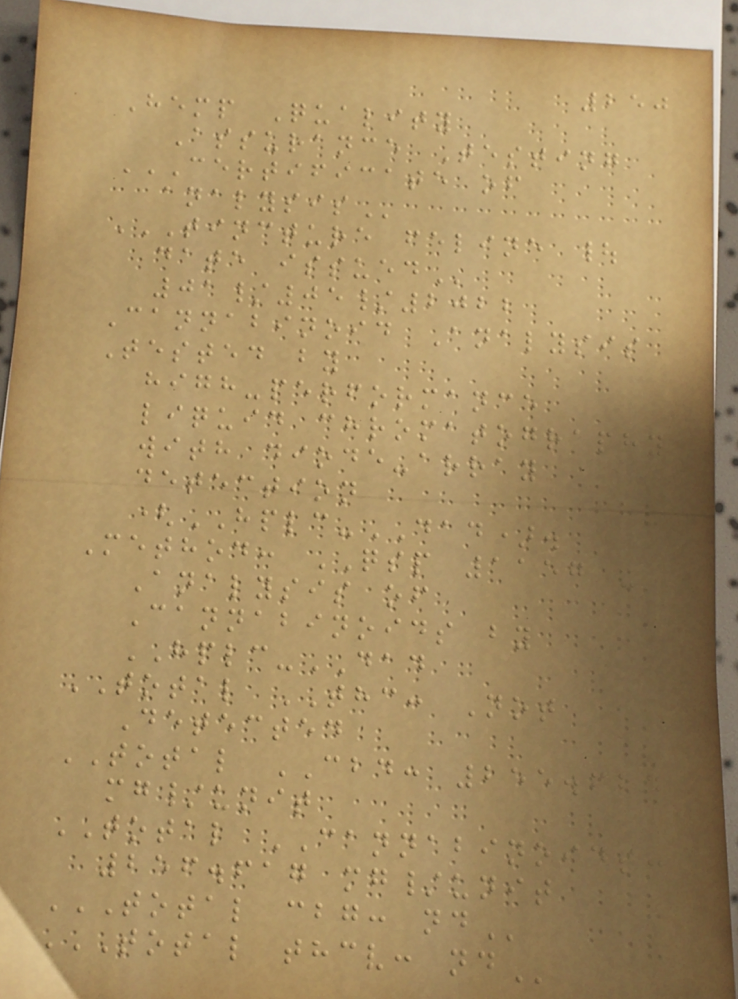250
Hemp Quality
Assurance Testing
CERTIFICATE OF
ANALYSIS
TINCTURE FELINE |
DATE ISSUED
01/05/2022
Cannabinoid Analysis
Tested by
high-performance
liquid chromatography
with diode-array
detection
(HPLC-DAD).
Method: QSP 1157 -
Analysis of
Cannabinoids by
HPLC-DAD
TOTAL THC: Not
Detected
TOTAL CBD: 255.624
mg/unit
TOTAL CANNABINOIDS:
256.617 mg/unit
TOTAL CBG: ND
TOTAL THCV: ND
